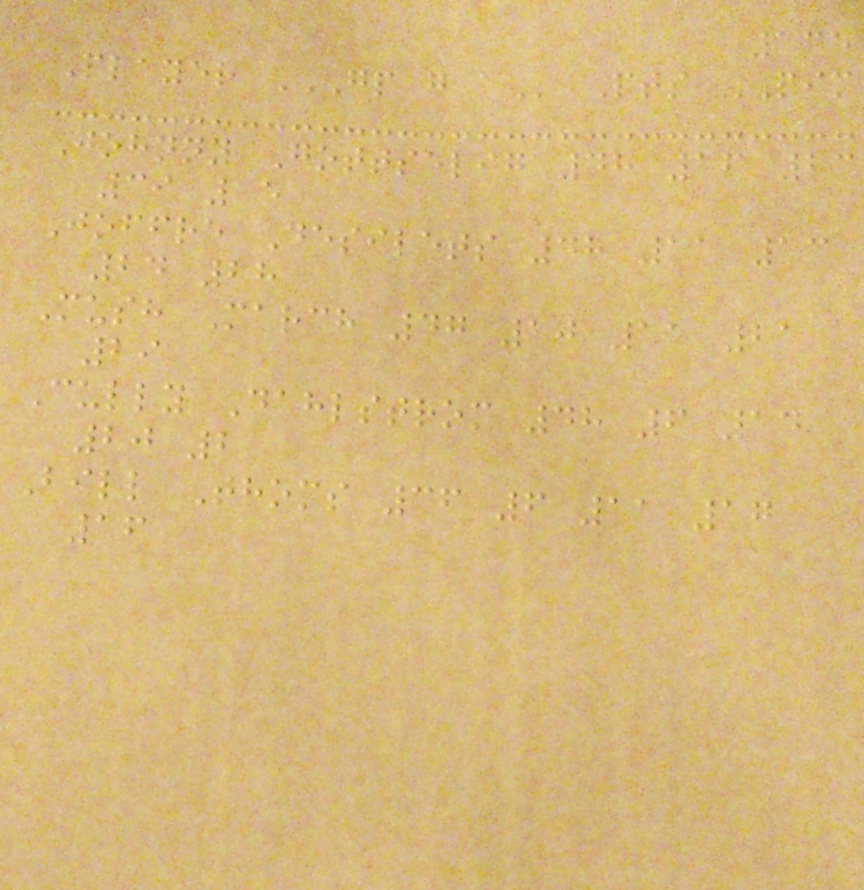135
Player GP G A Pts PIM
Johnny Gottselig 48 16 23
39 15
Joffre Desilets 48 11 13
24 28
Mush March 47 10 11 21
29
Cully Dahlstrom 48 6 14
20 2
Bill Thoms 36 6 11 17
16
